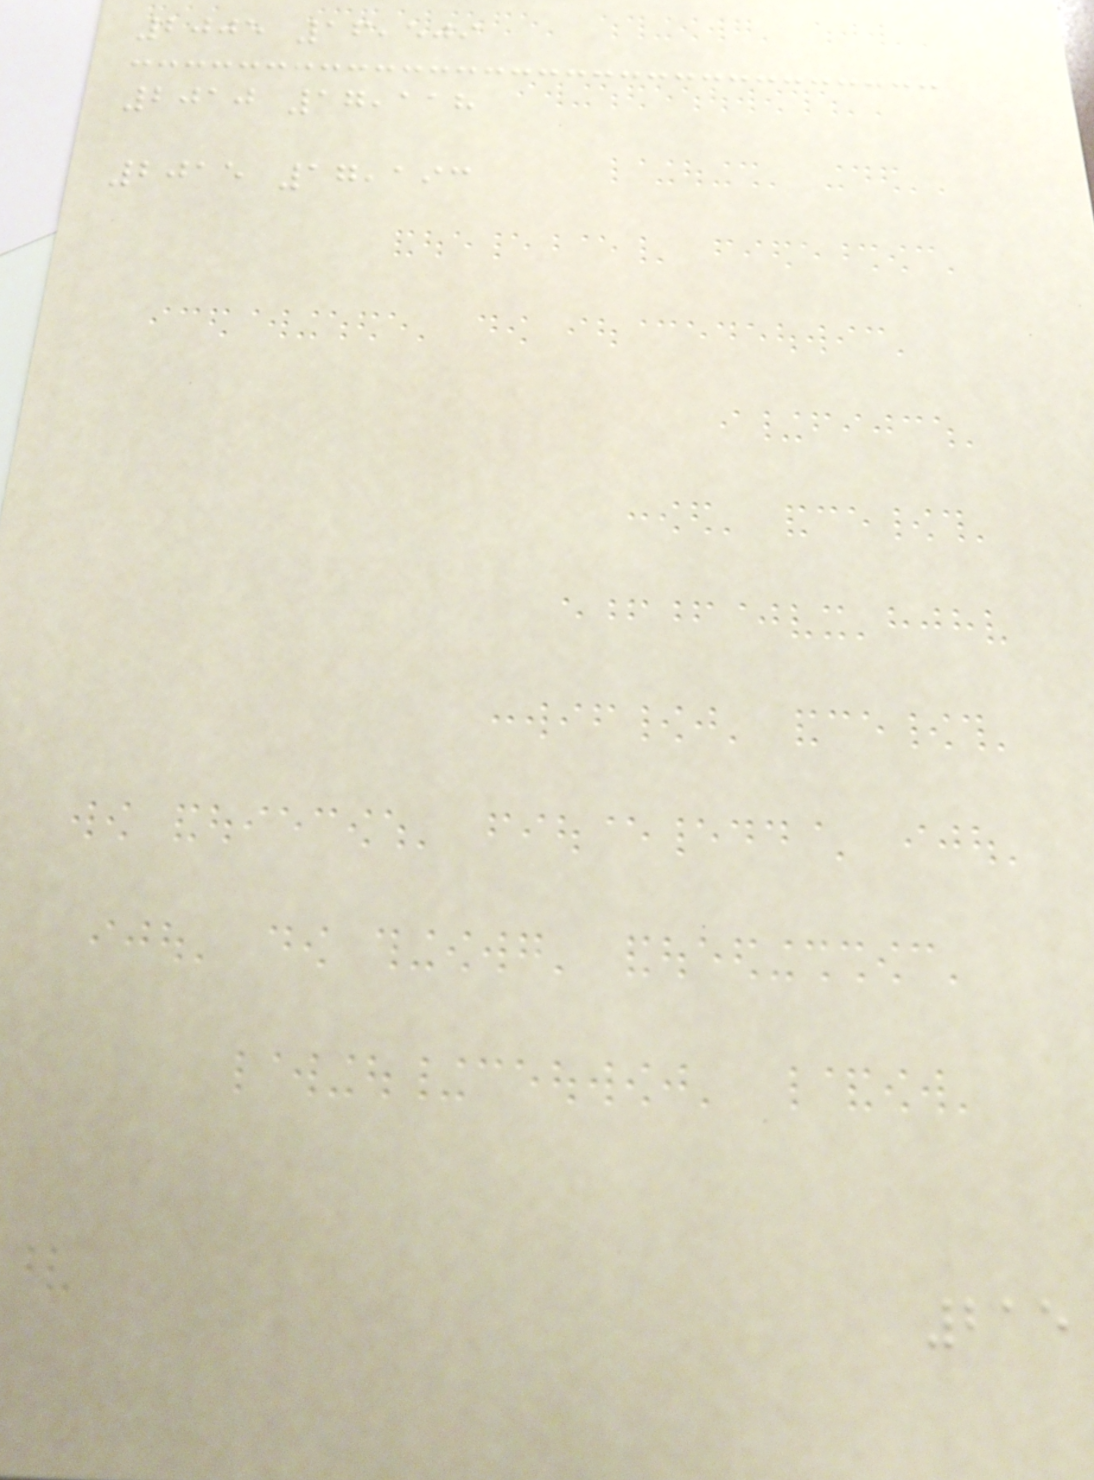2005 16,509
2010 17,118
2015 17,193
215
